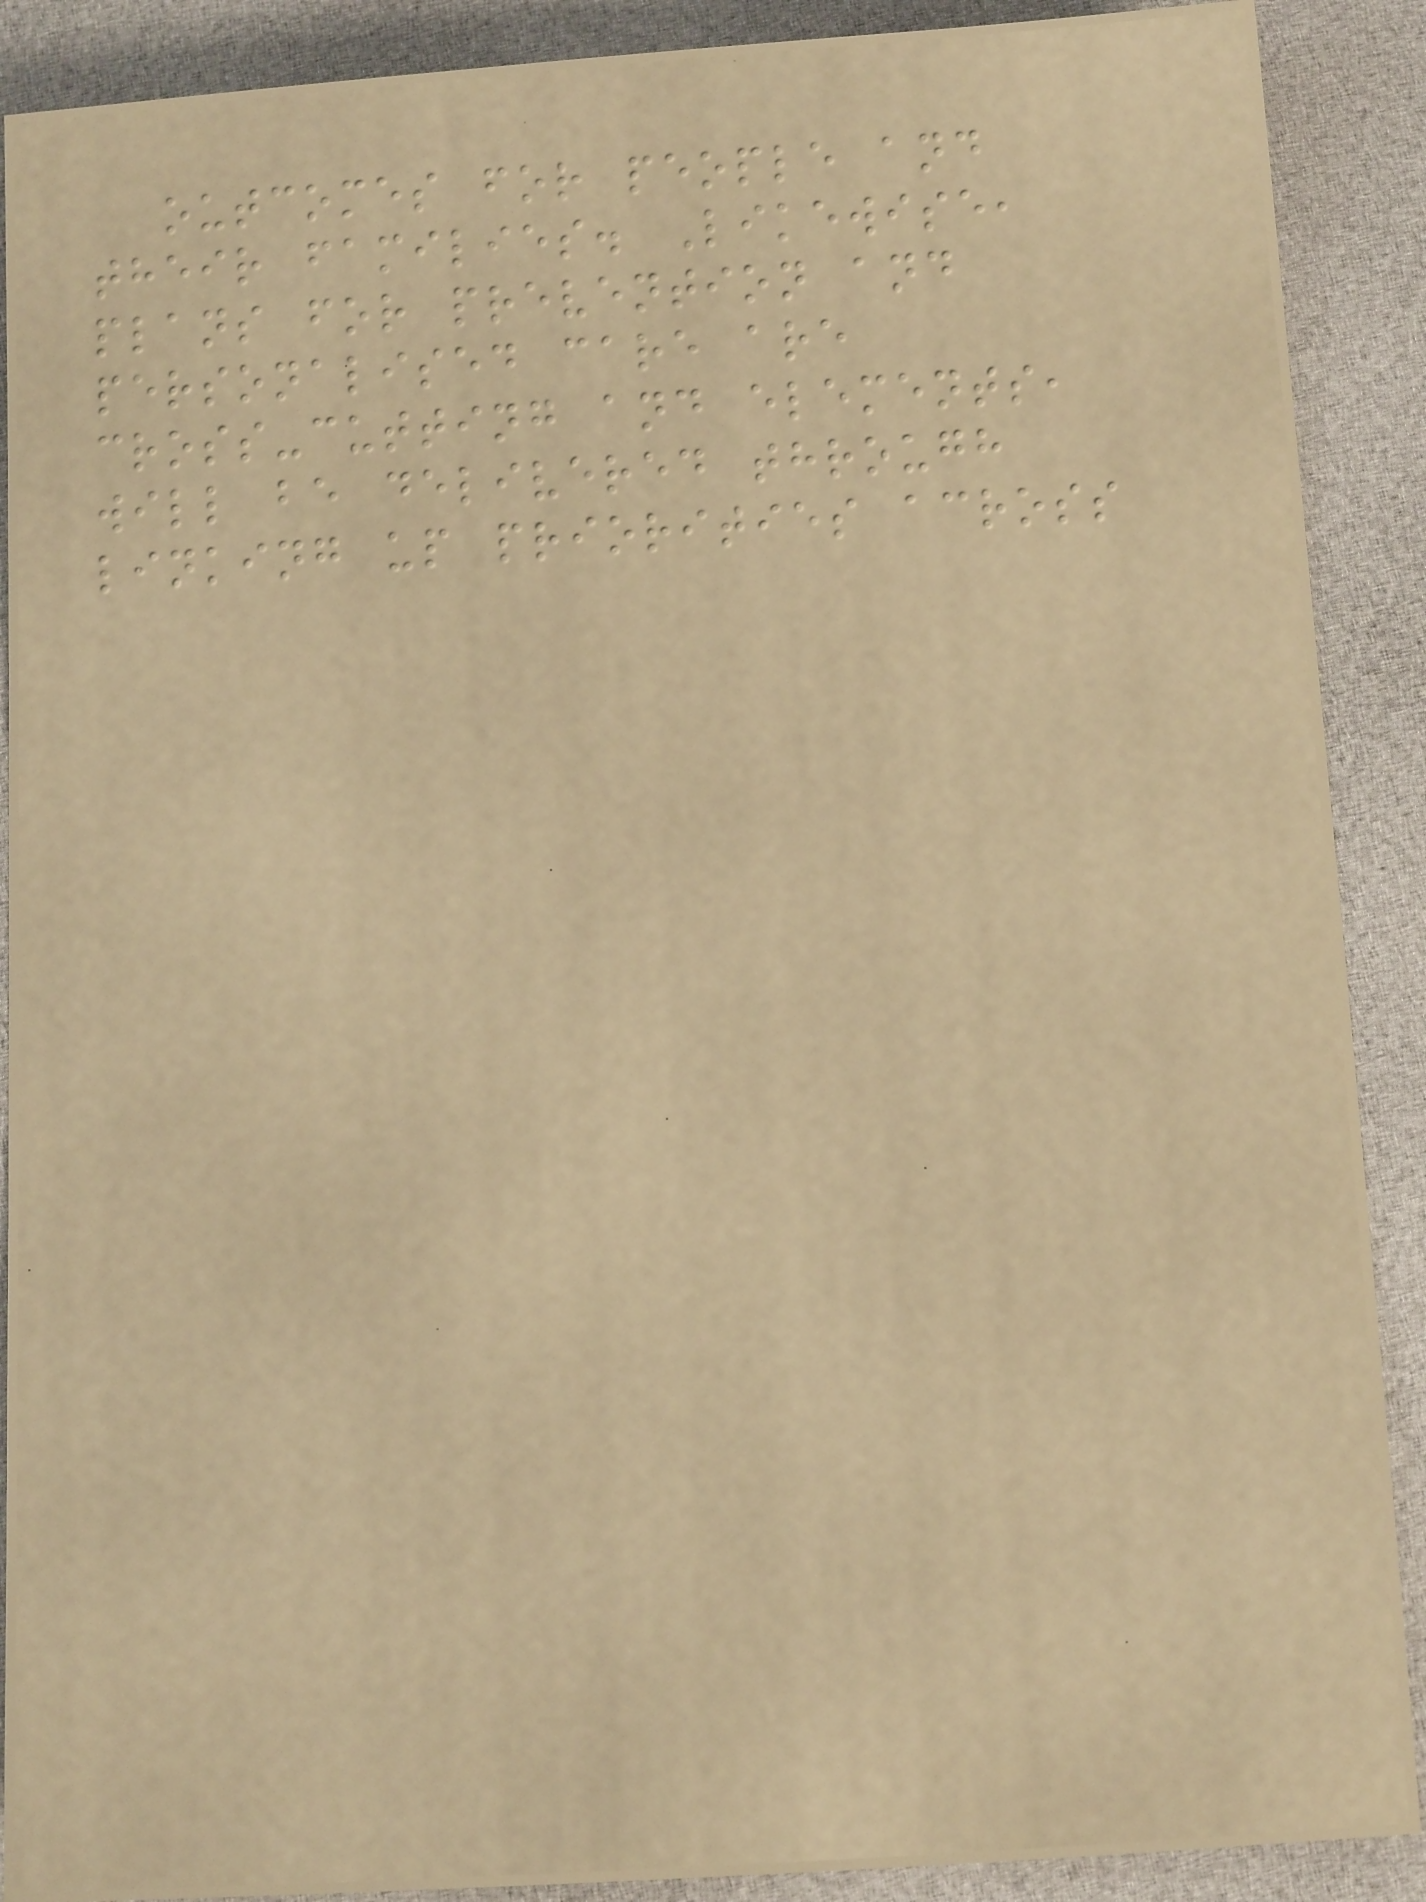outcomes for people and
their families. Likewise,
plans for prevention and
personalised care are
cross-cutting and elements,
will be delivered through
linking up priorities across
